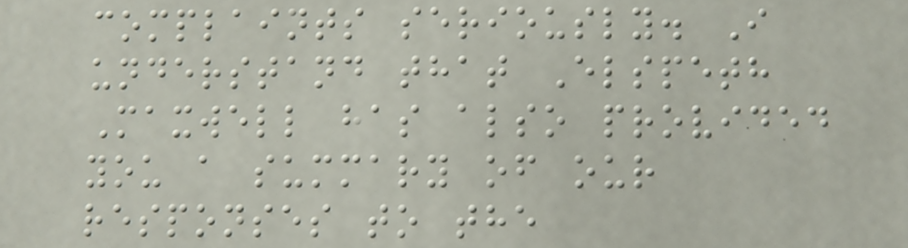complaints seriously. I
understand that Elspeth
Maxwell has also provided
you a summary of our
responses to the
